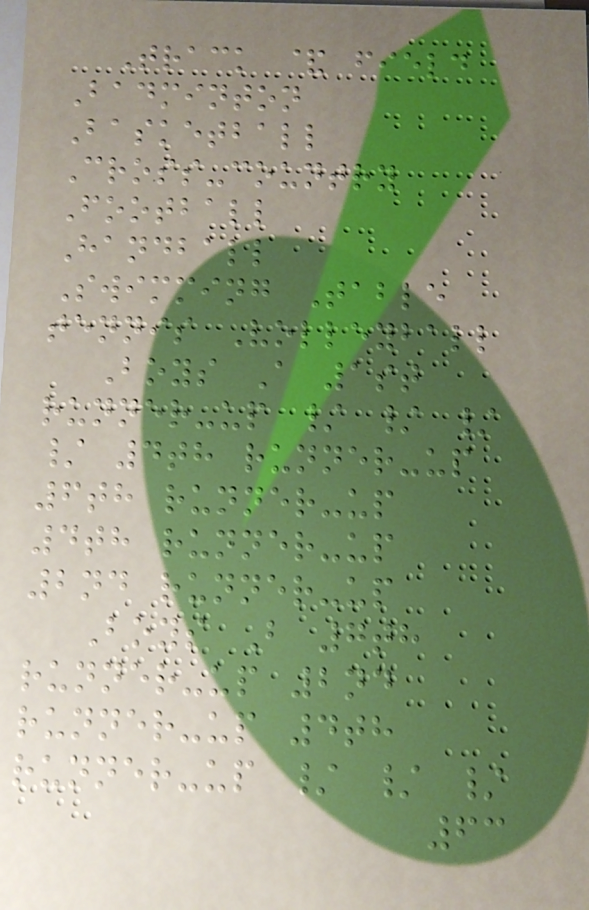Track & field
Badminton
Basketball
Cross-country
Football
Handball
Swimming Table
tennis Volleyball
Boys A 1st
runner-up / / /
/ 4th runner-up
6th runner-up
4th runner-up
2nd runner-up
Boys B 7th
runner-up 2nd
runner-up 4th
runner-up / / /
63
